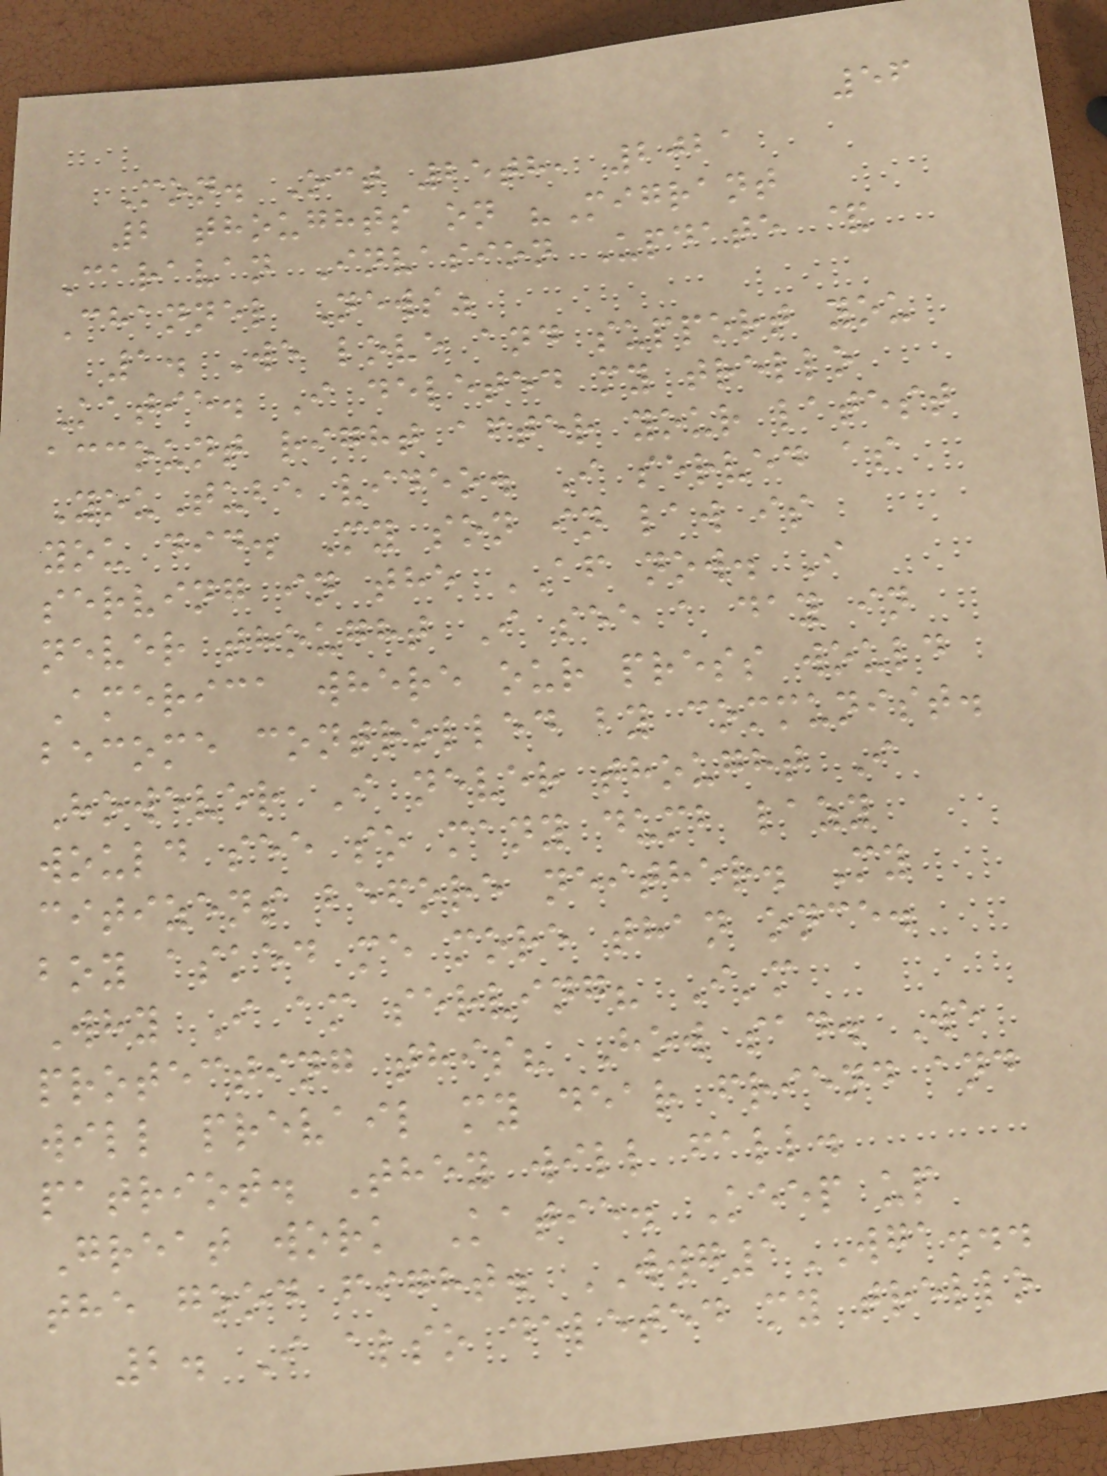56
Mon. Oct 25th, 2021
2 thoughts on "Migrant
Caravan Invasion Update &
Channel News"
1. We love and support you
Katie. I deleted my trello
account right after your latest
YouTube video. I served as
you did. My son in law is
serving in the AF now. I
never thought I see a day in
America where our press would
become controlled by communist.
However I never thought I
would see so many dumb lazy
citizens before neither. My
boy asked me more than once.
Why I am serving? I'm
protecting this? How sad. We
will prevail my dear friend and
patriot. They will fall.
Great work Katie. Keep up
the good fight. WWG1WGA...
2. I also deleted my trello
